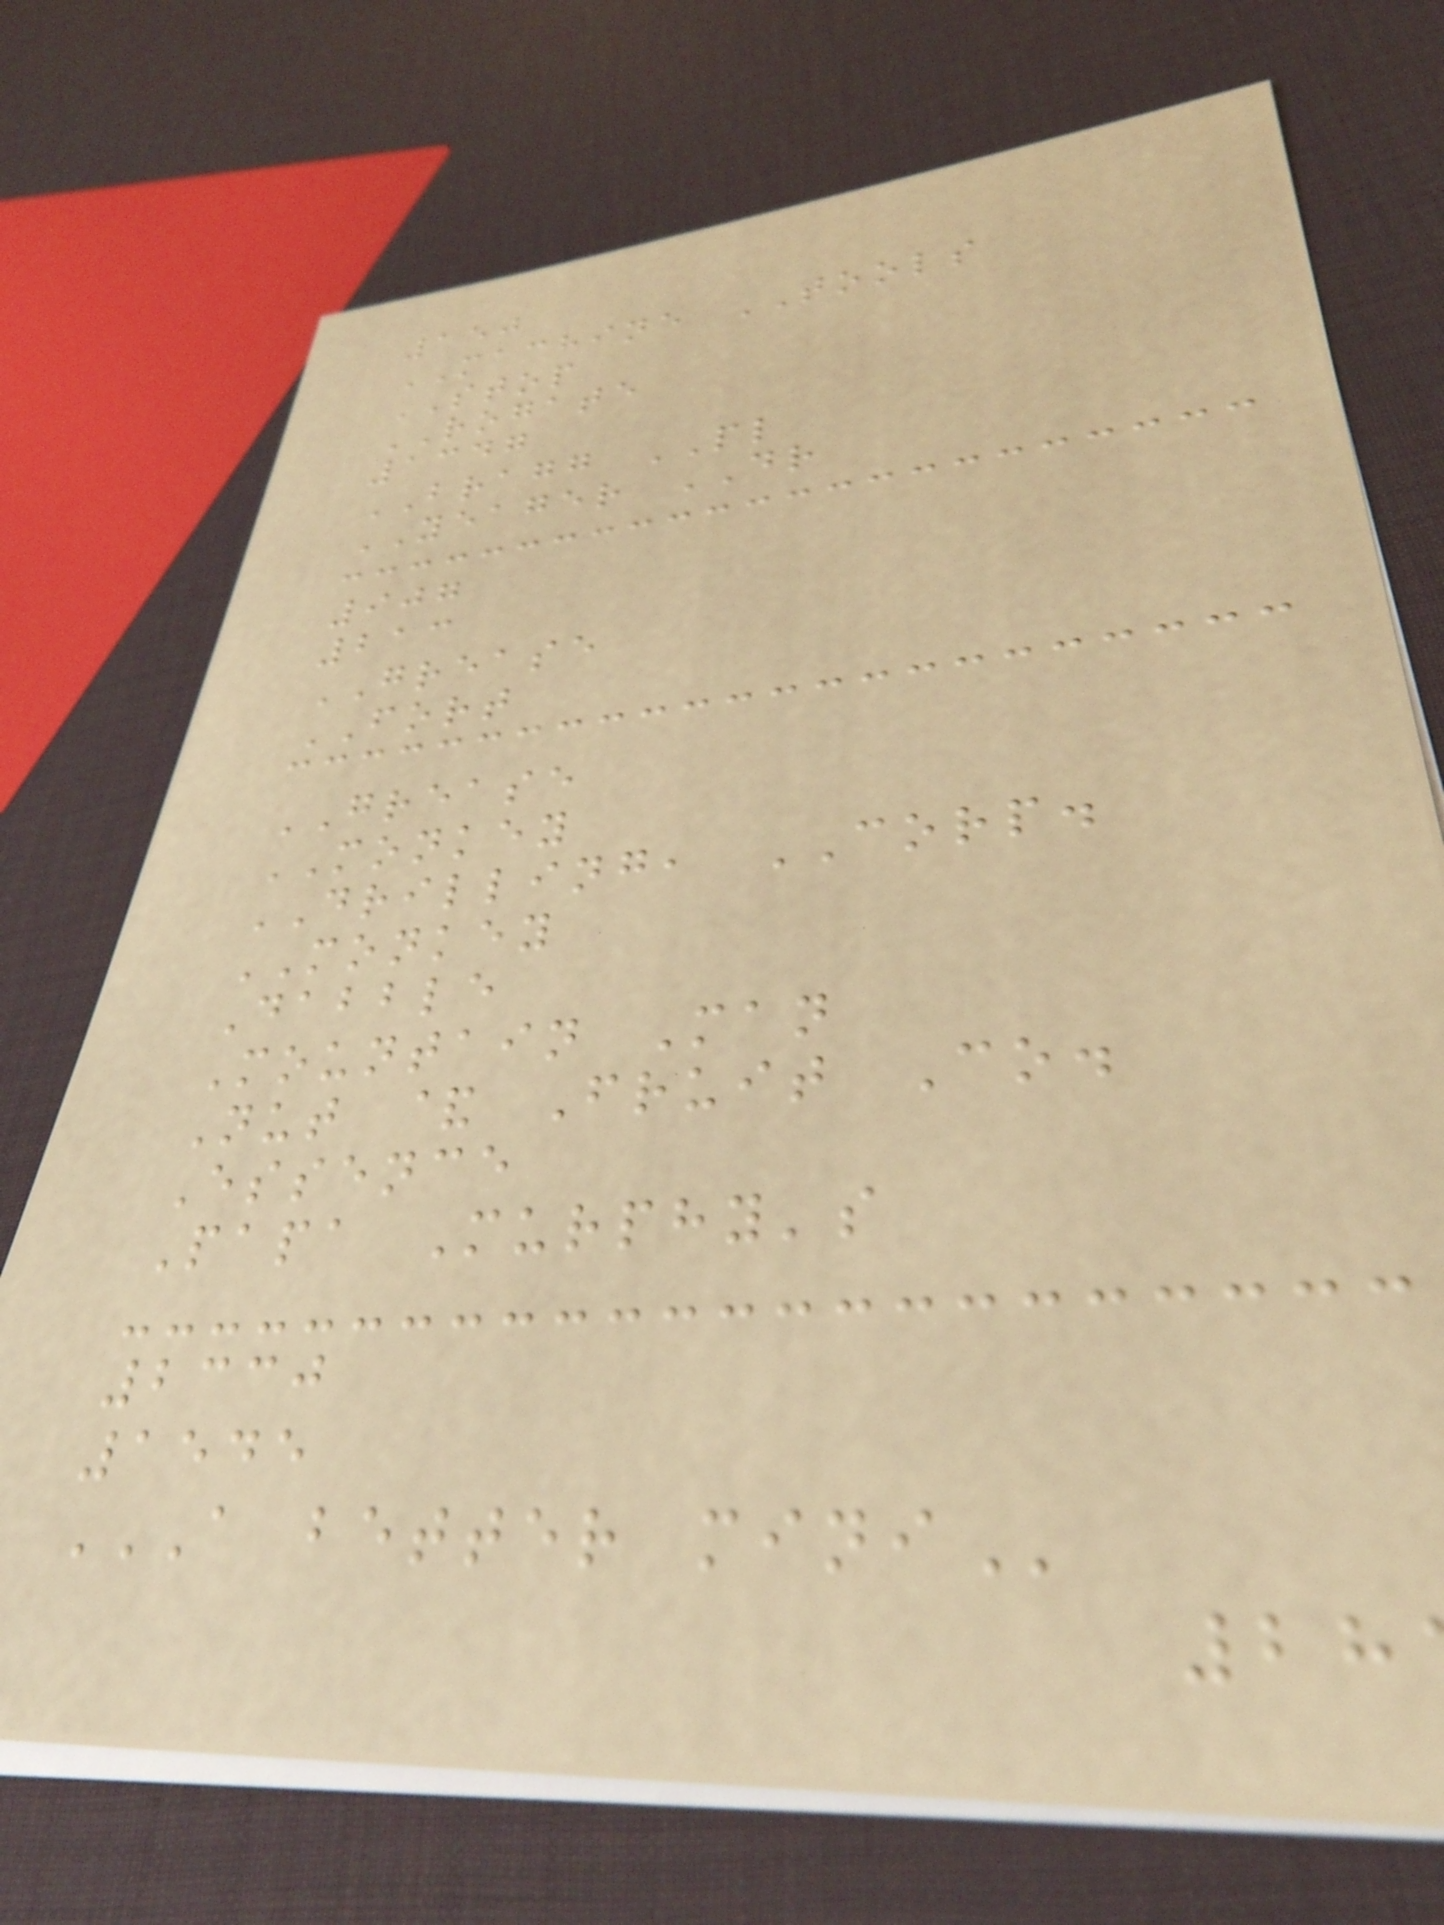150
MACHINE TOOLS
STOP
ROGATE
1347
BRAGG PL
YEAGER DR
907
213
GREASE
FORT
GREASE
MONKEY
DRILLING, CORP.
MONKEY
Dabble
Mountain Man
Nut & Fruit Co.
Essence
Papa Murphy's
2330
1545
A BETTER MINI
